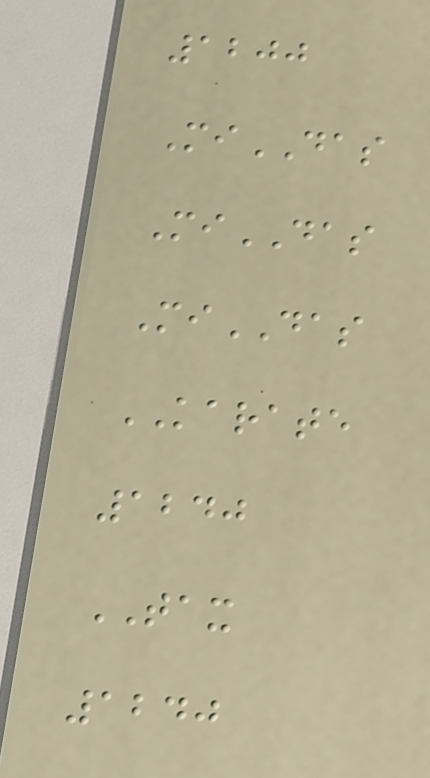1200
MiDAS
MiDAS
MiDAS
KARATE
1240
TAX
1240
